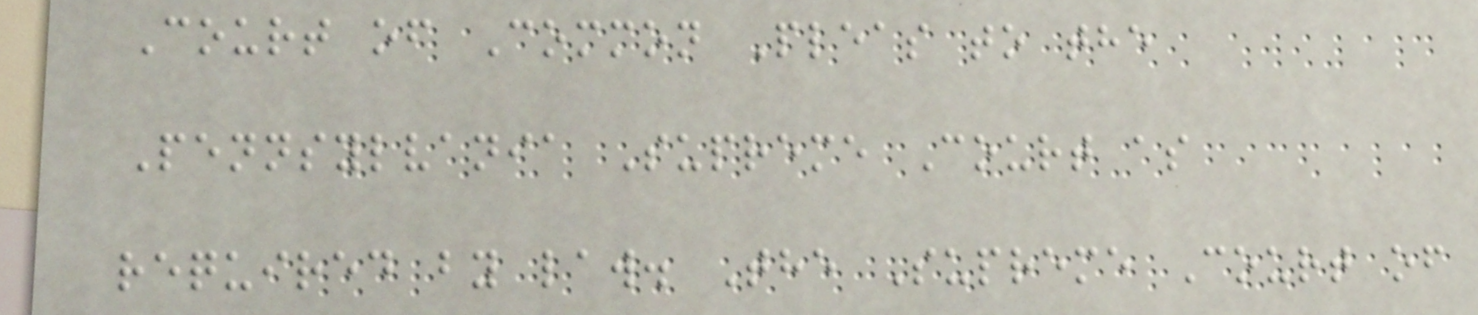Court of Common Pleas to the
Pennsylvania Supreme Court as
required by law. The Supreme Court of
